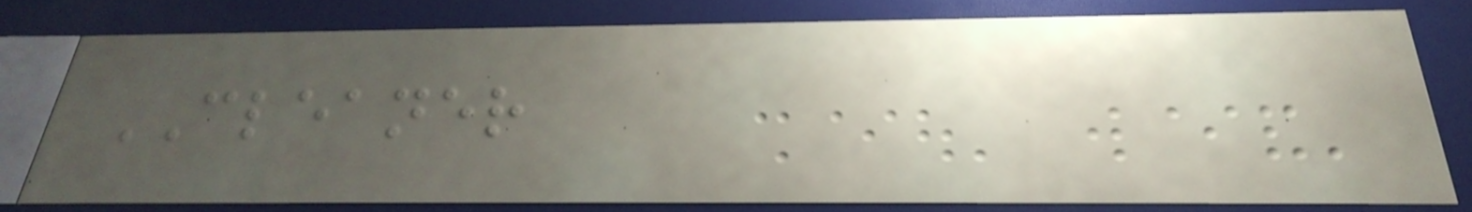CLEANER
